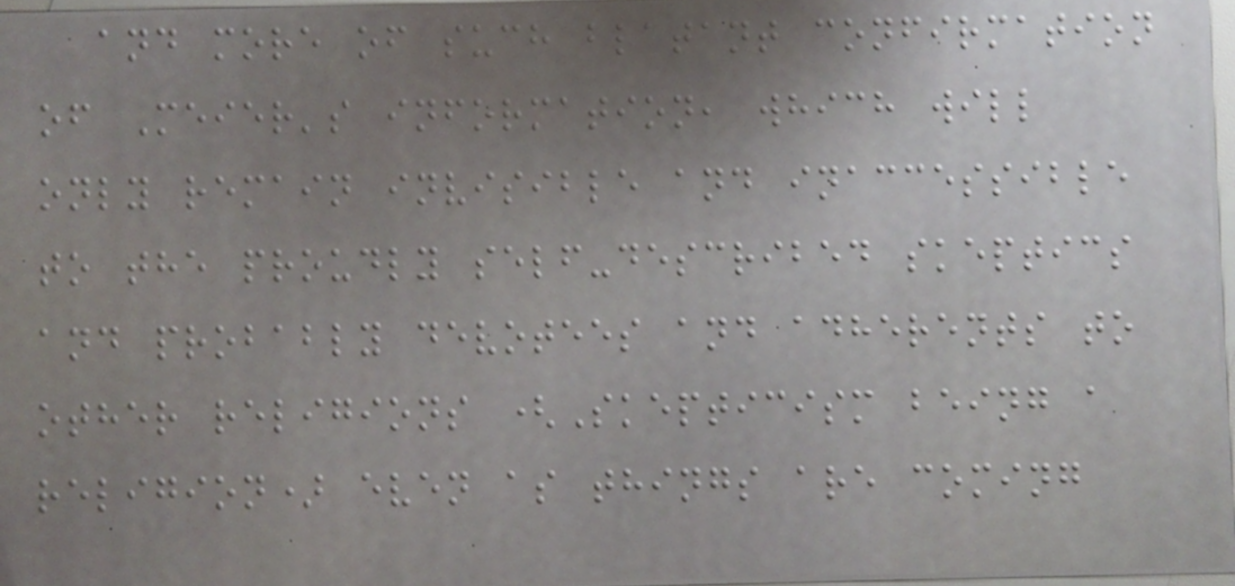and more of such blatant confirmation
of Meier's information, which will
only remain invisible and inaccessible
to the proudly self-described skeptics
and probably devotees and adherents to
other religions (Skepticism being a
religion) even as things are coming
